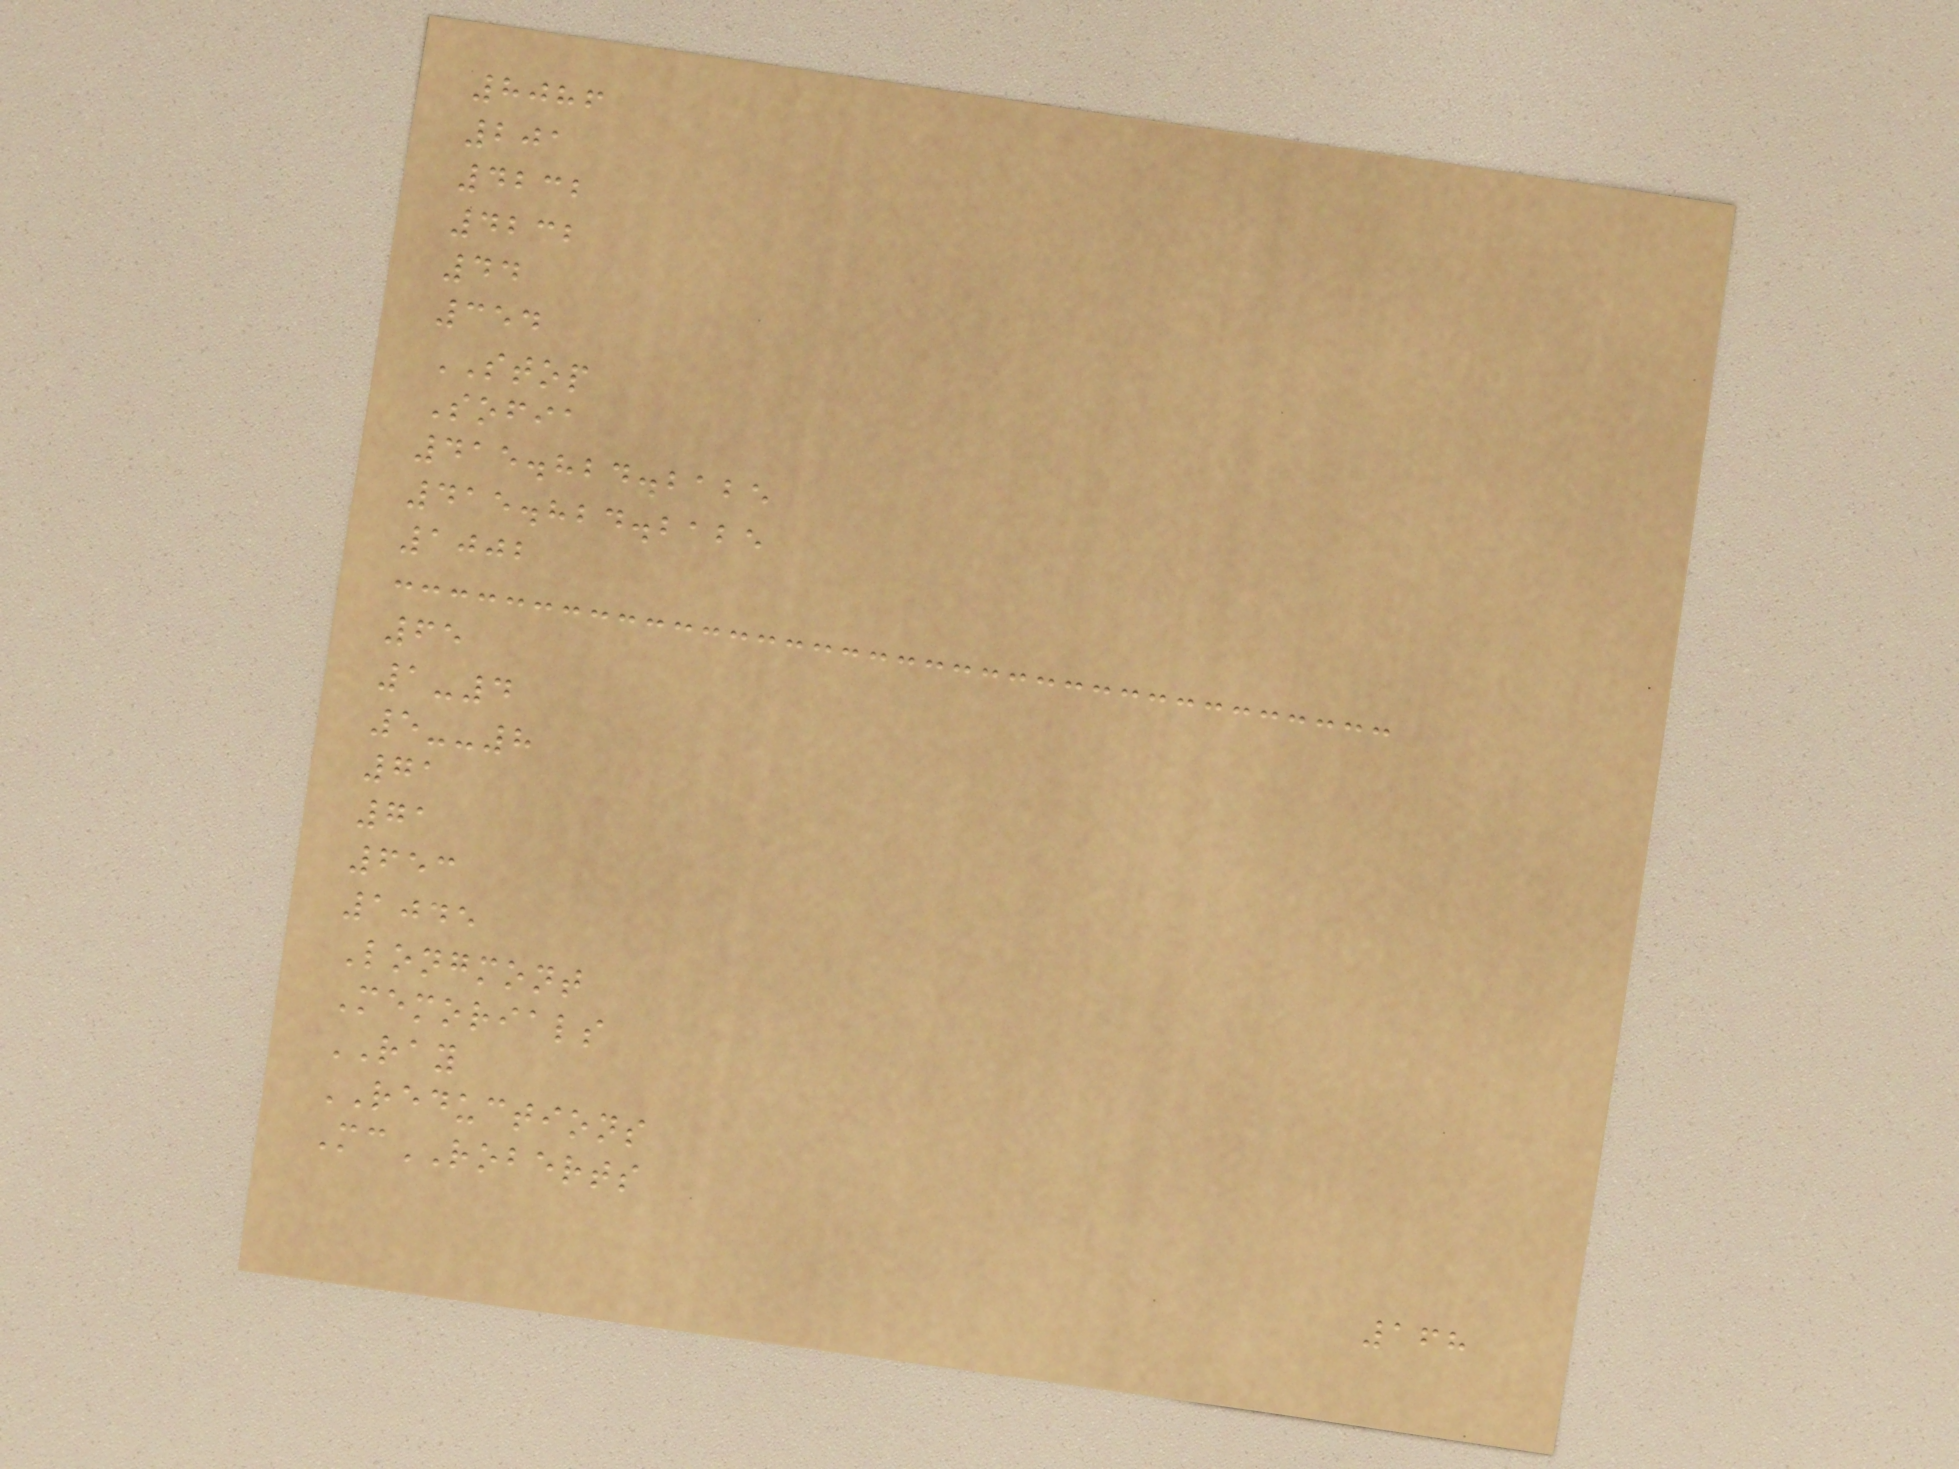8086
201
4232
4232
44
354
STOP
Sofia
415.824.2125
415.824.2125
1002
65
1-4
5--8
71
71
653
1045
Longmont
Memorials
RAY
REDUCTIONS
McROBERTS
168
